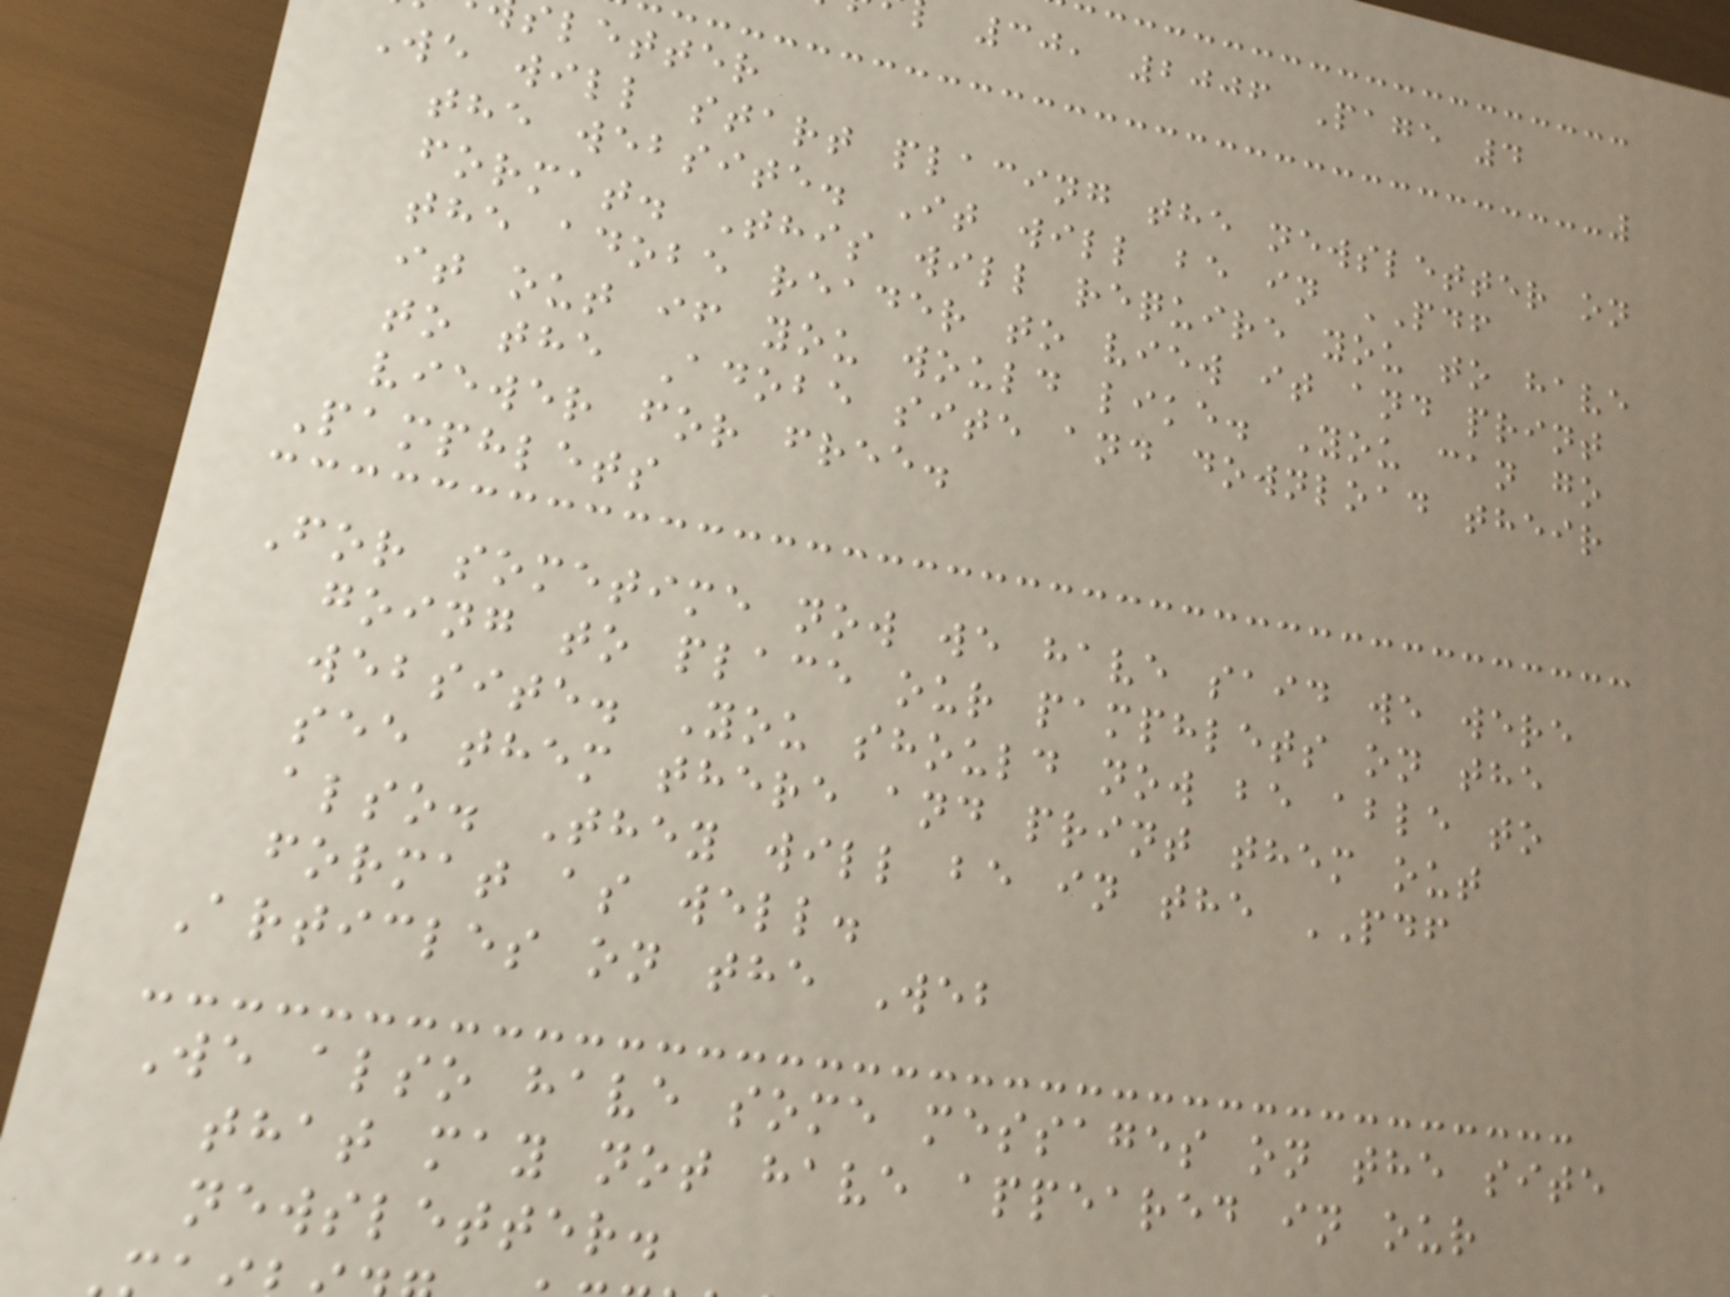30, 2006 Page 4
sletter
We will start placing the newsletter on
the website. It will be in PDF
format. This will require you to have
the adobe reader to view it and print
it out if you would like. You can go
to the Adobe site and download their
viewer for free.
Pamphlets
For sometime now we have said we were
going to place our pamphlets on the
website. You should now be able to
see them there and print them out
also. They will be in the PDF
format as well.
Articles on the Web
We also have some messages on the site
that may not have appeared in our
newsletter.
